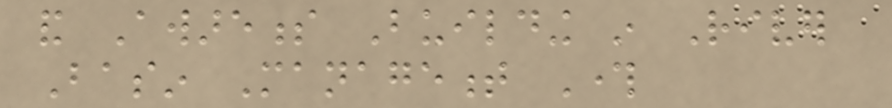and Awareness Building in River
Basin Management Through
